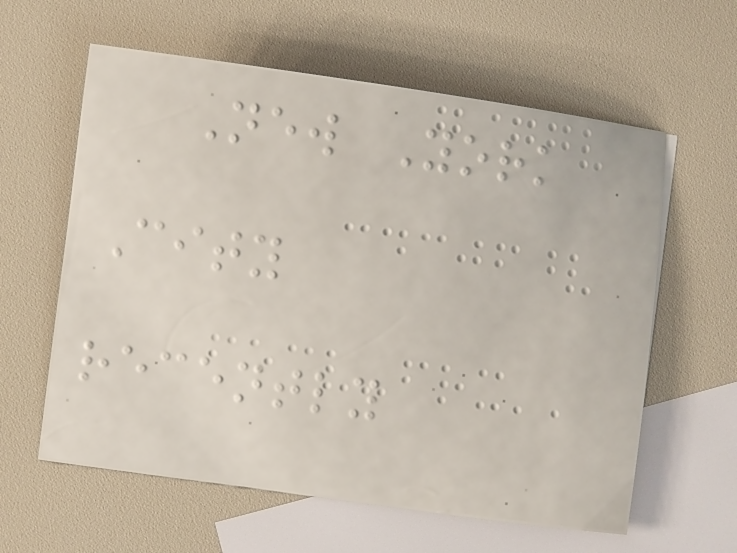New York
City
recently
